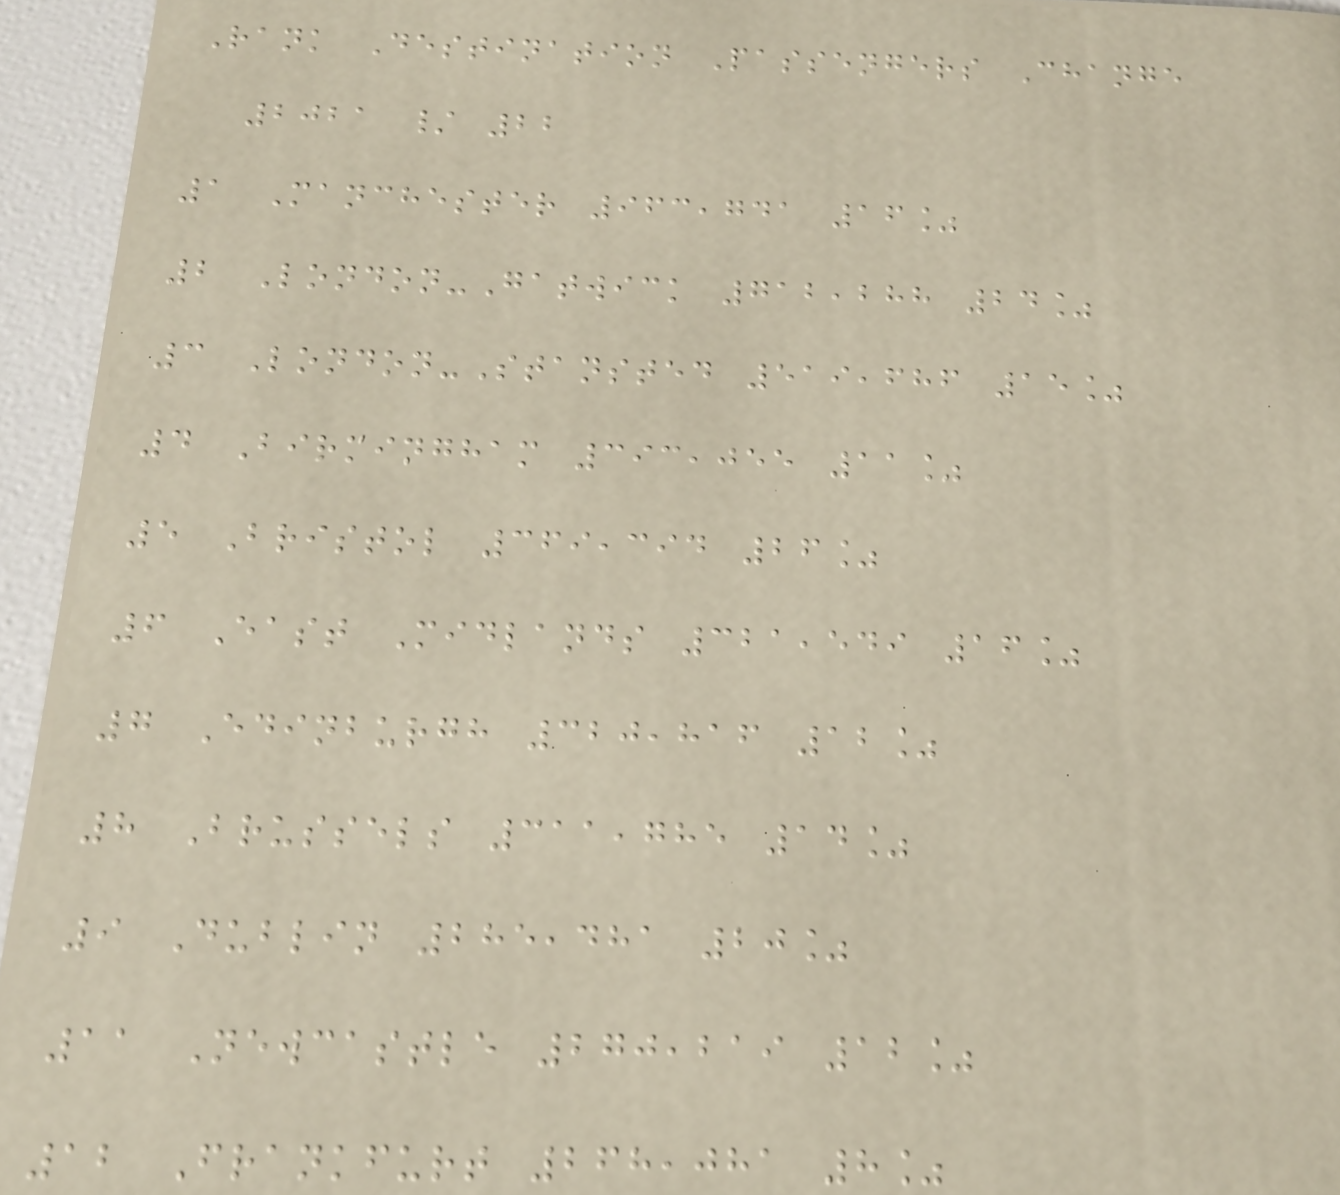Rank Destination Passengers Change
2021 / 22
1 Manchester 963,741 16%
2 London-Gatwick 712,288 24%
3 London-Stansted 519,686 15%
4 Birmingham 393,055 11%
5 Bristol 369,394 26%
6 East Midlands 321,549 16%
7 Edinburgh 320,816 12%
8 Brussels 311,785 14%
9 Dublin 285,481 20%
11 Newcastle 270,219 12%
12 Frankfurt 268,081 8%
